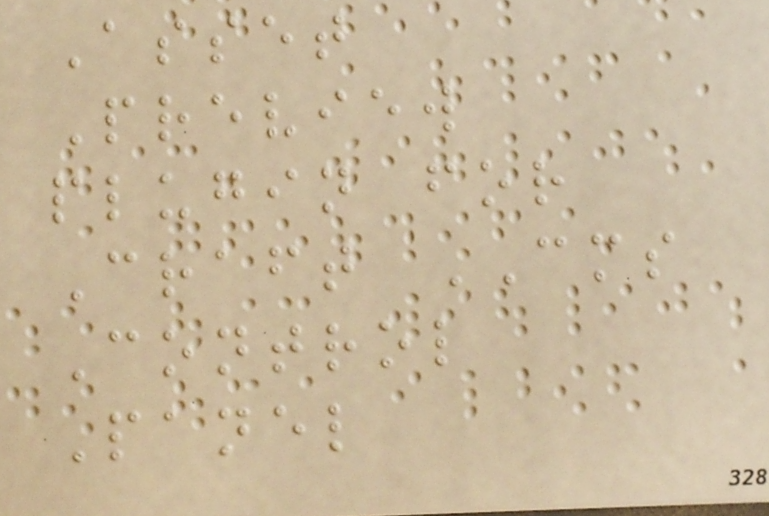Asset
Preview
plugin for
Craft CMS
Control
Panel
